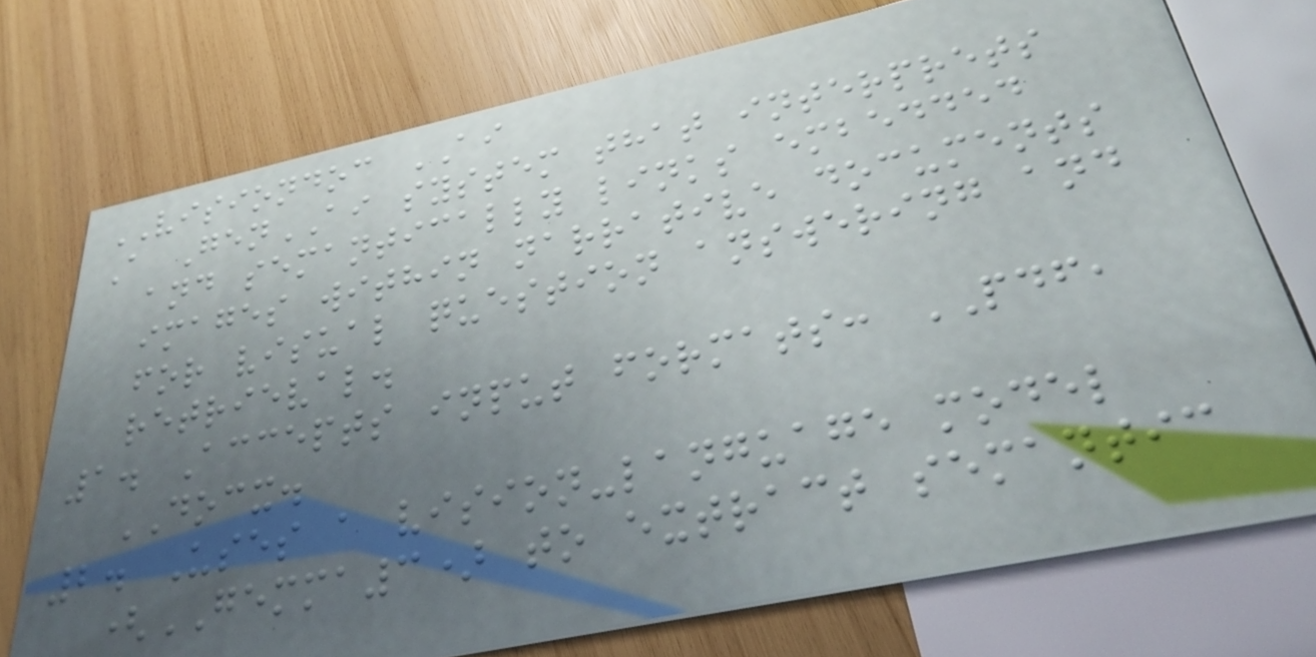VISIONDOC AI
A GenAI system that interprets
and semantically links embedded
images within narrative documents
for visual question answering and
retrieval.
1. Accepts input formats: PDF,
DOCX.
2. Uses a vision-language model
(GEMMA3) to extract semantic
